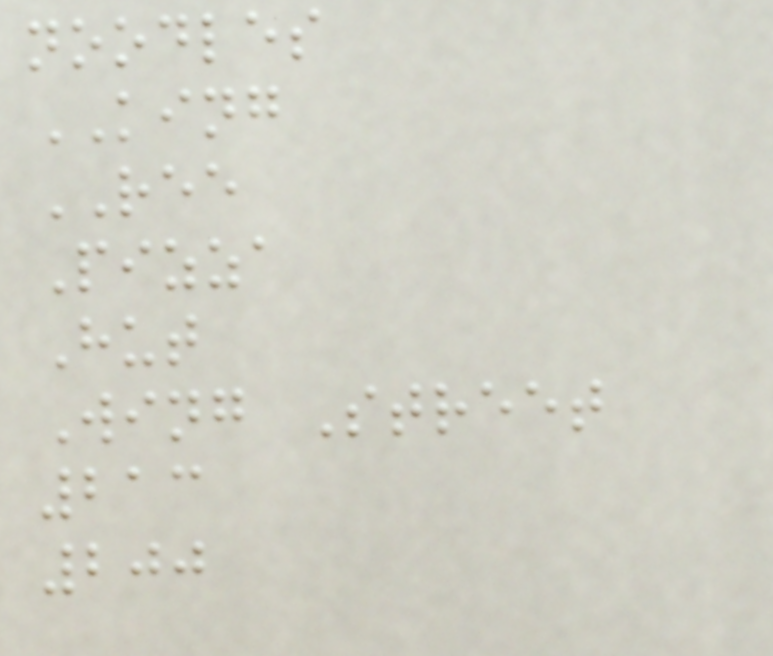noodles
KING
REE
Pizza
Hut
Wing Street
213
200
